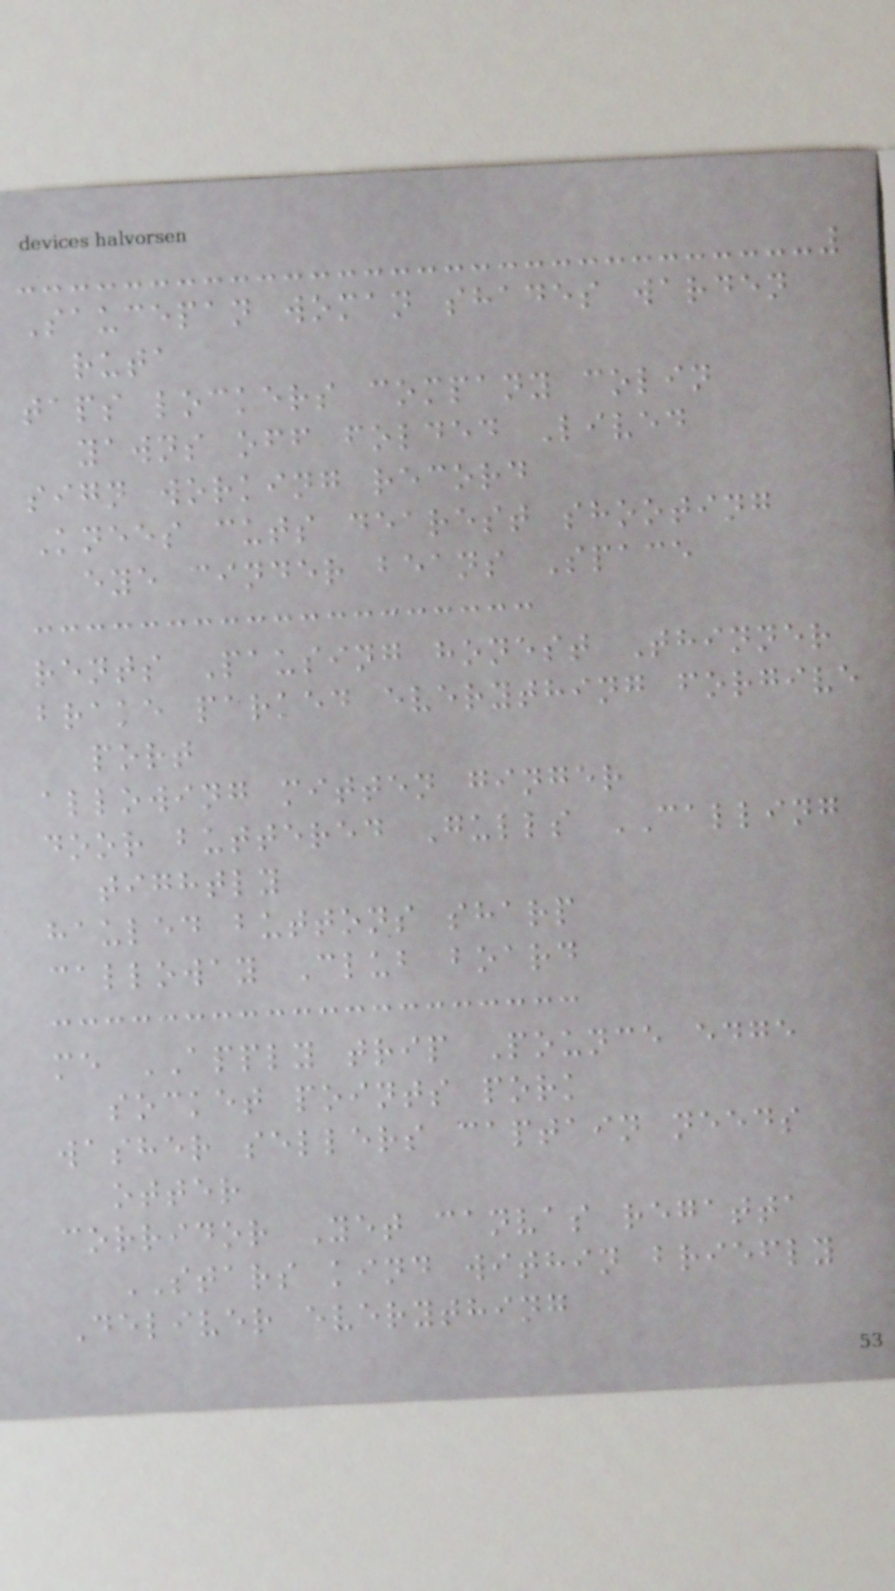Saucepan woman shades warden
ruta
taps lockers company colin
yawns off folded Lived
sign working record
Knees cuts dearest shooting
eye cinder beans Space
rents Pausing honest Thinner
brake parked everything forgive
port
allowing mitten ginger
door buttered Gulls CALLING
tightly
hauled buttons sharp
calloway Club board
me APPLY trip Pounce edge
socket points pork
washer sellers captain needs
otter
corridor Yet canvas regatta
STARS kind within briefly
Deliver everything
